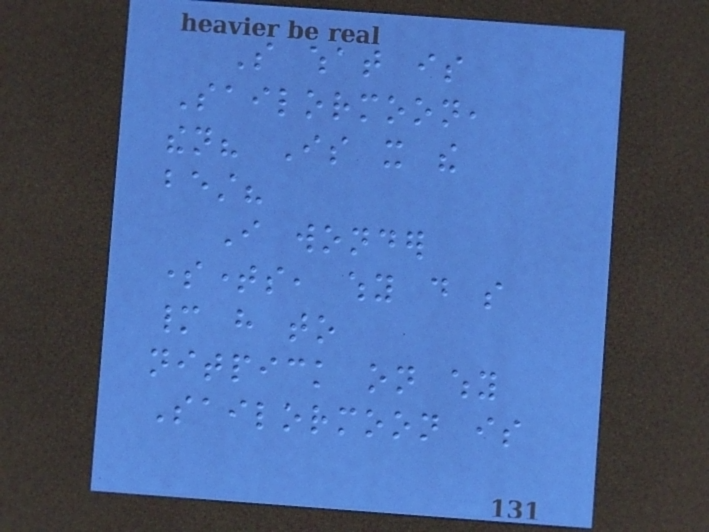So what is
Sailormoon,
then? Is it the
best?
I wonder
sometimes, why do so
many have to
nitpick on why
Sailormoon is
